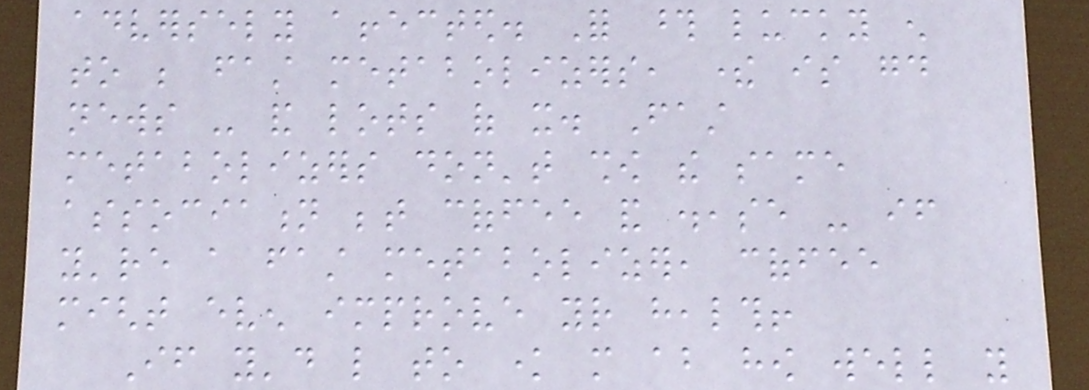adversely affected. For those lucky enough
to be fast metabolizers, there is good
news - and lots of it. Fast
metabolizers don't show the same
association between coffee and disease - if
you're a fast metabolizer, coffee
might even improve your health!
If you'd like to know more about how well you
